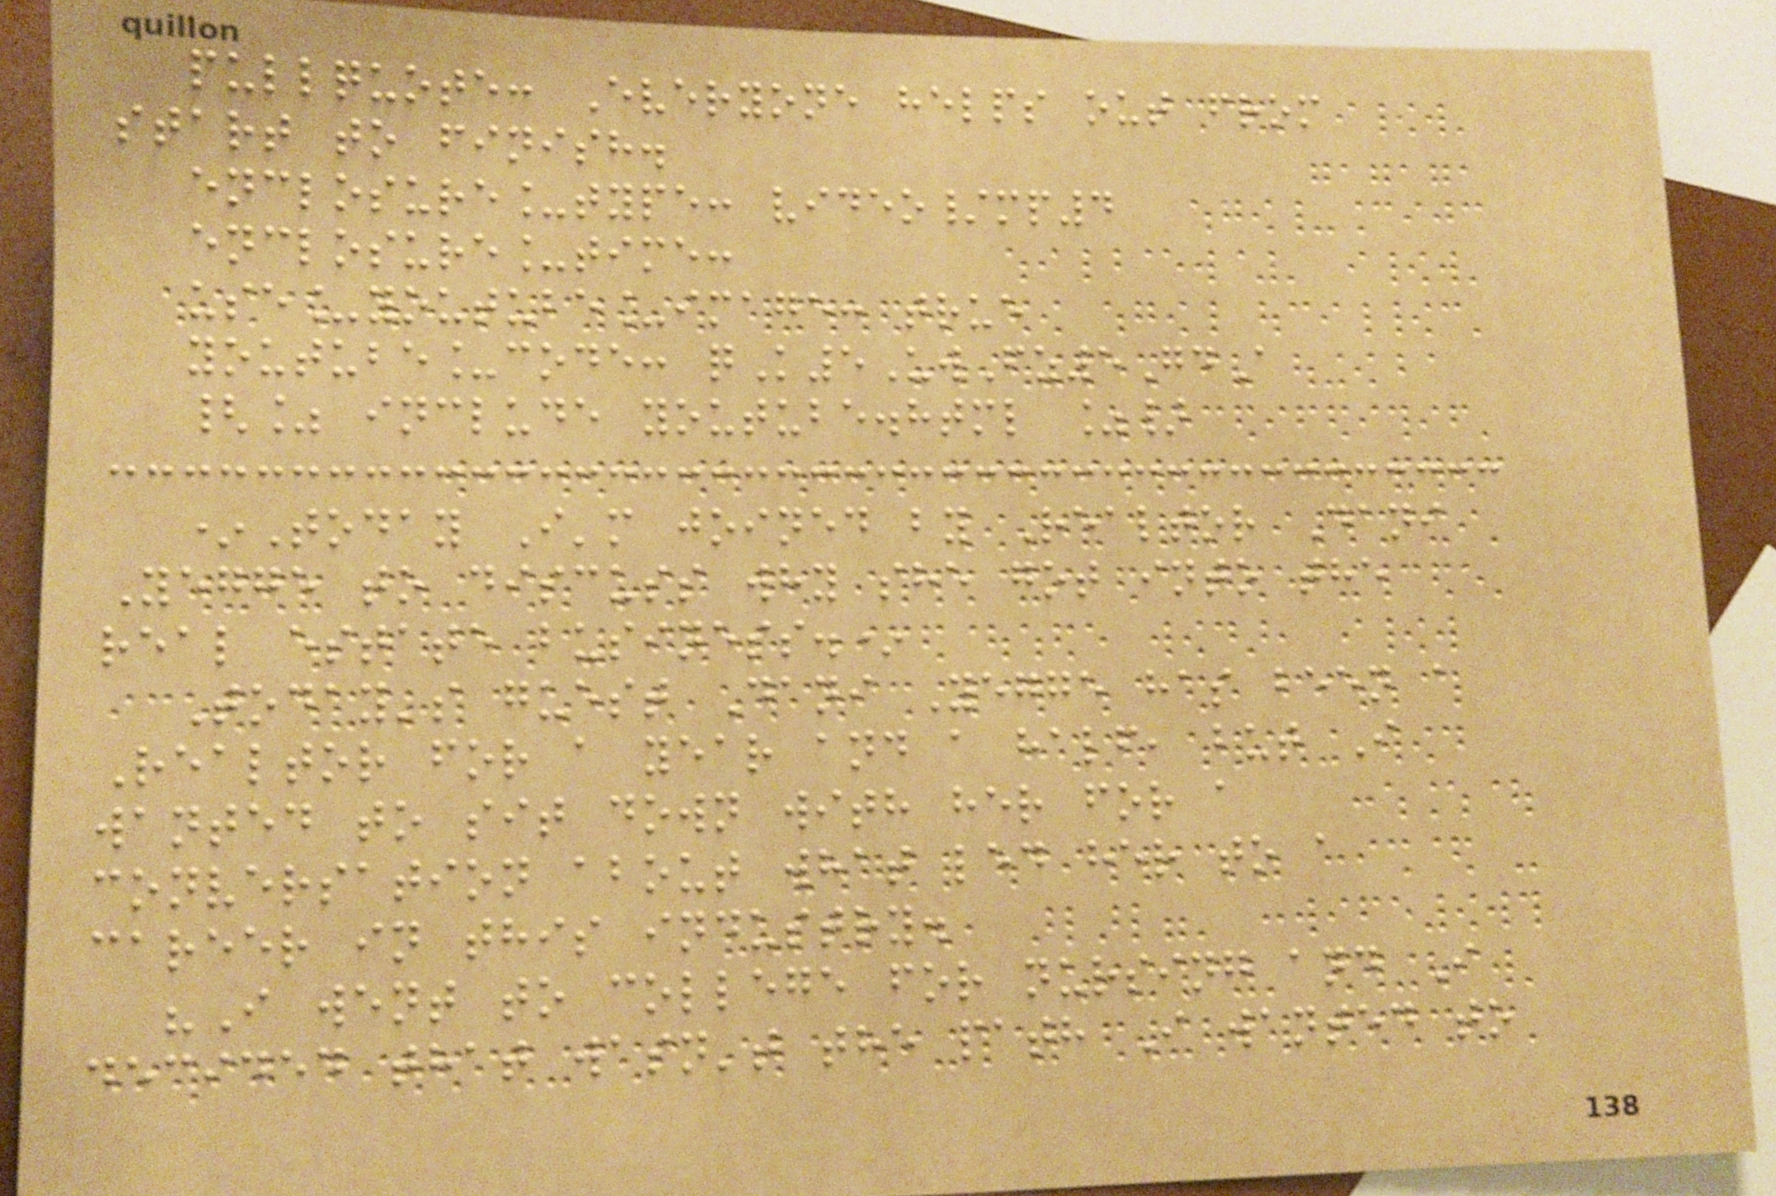pullquote: Everyone helps out from
start to finish.
enclosure_type: video/mp4
enclosure_time:
use_youtube_image: true
youtube_code: qK5UwFz5GdA
{% include youtube.html %}
*Today I'm joined by Realtor Dani
Yegge to discuss why she got into the
real estate business.*
Today's guest Dani Yegge has been a
Realtor for a year and a half, but I
wanted to sit down with her for a
conversation about what led her to a
career in this industry.
"I went to college for nursing and I
decided that wasn't the path I wanted to
